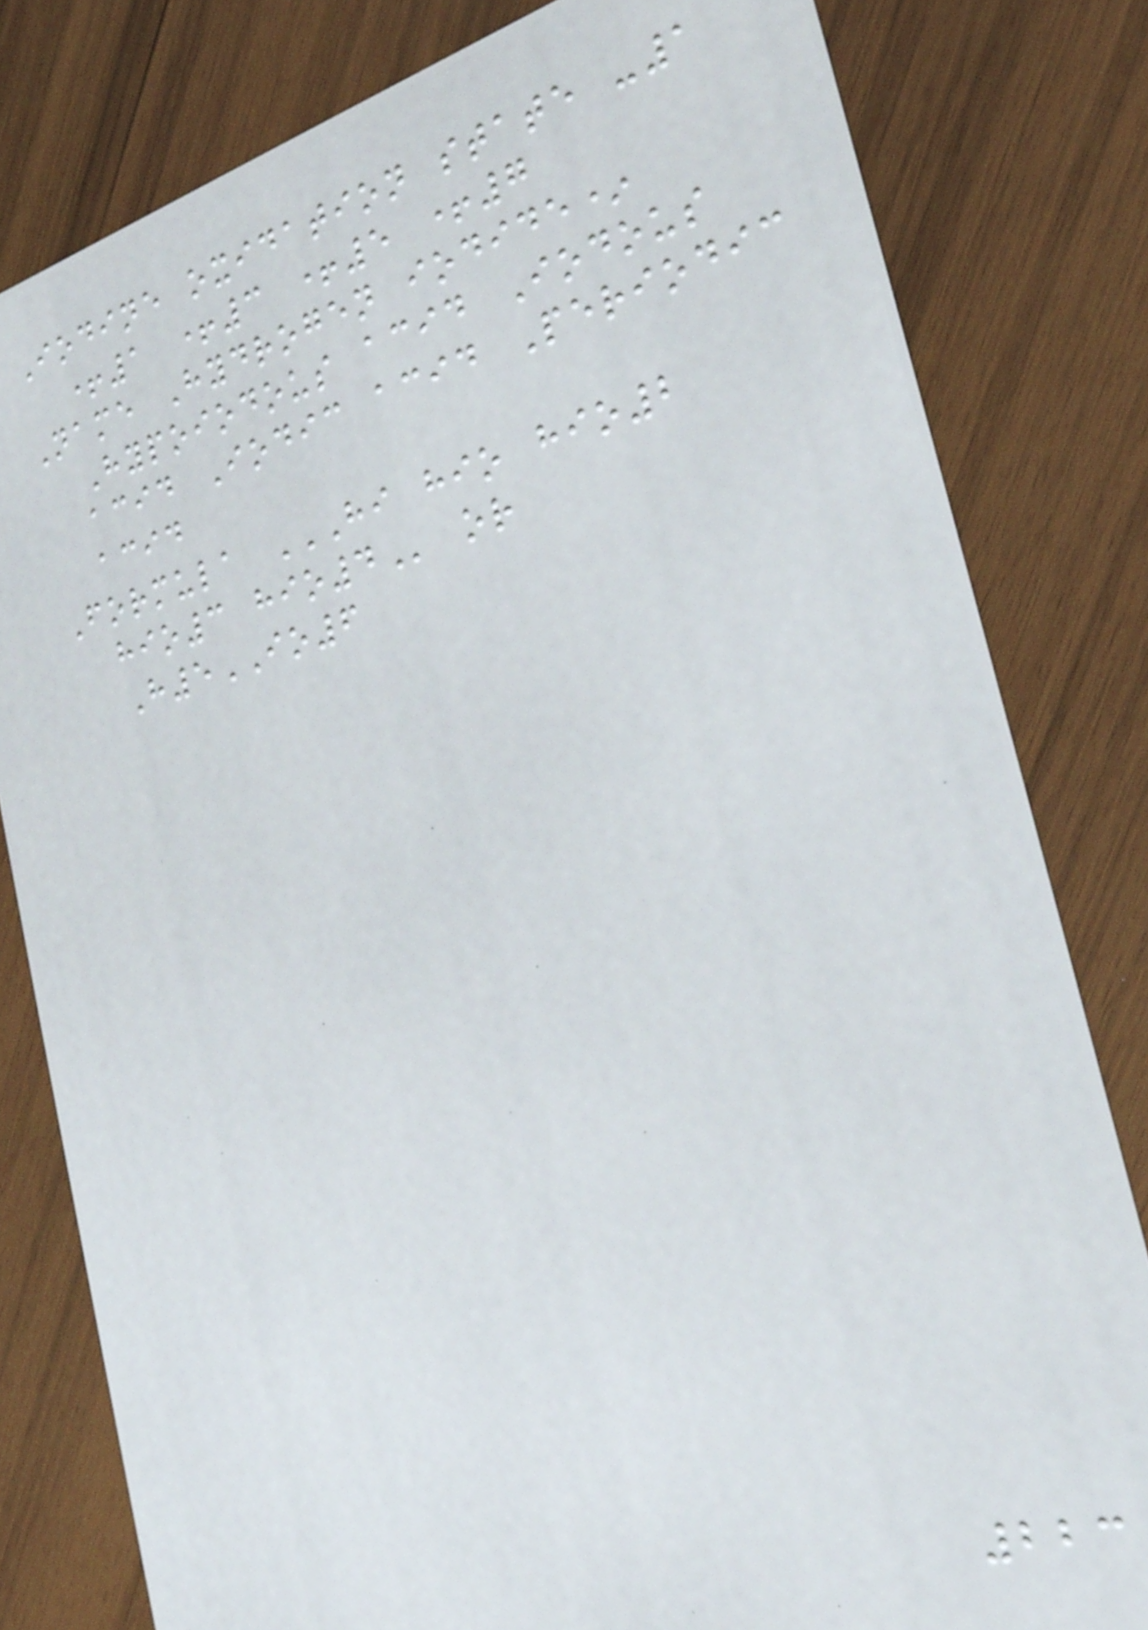Iodine oxidation state -1
+1 +3 +5 +7
Name Hydrogen iodide*
Hypoiodous acid Iodous
acid Iodic acid Periodic
acid
Formula HI HIO HIO2
HIO3 HIO4 or
H5IO6
223
